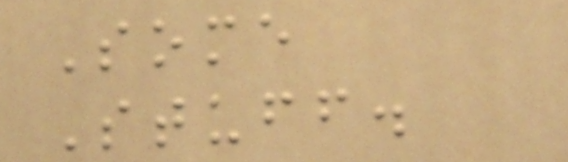Some
Stuff.
